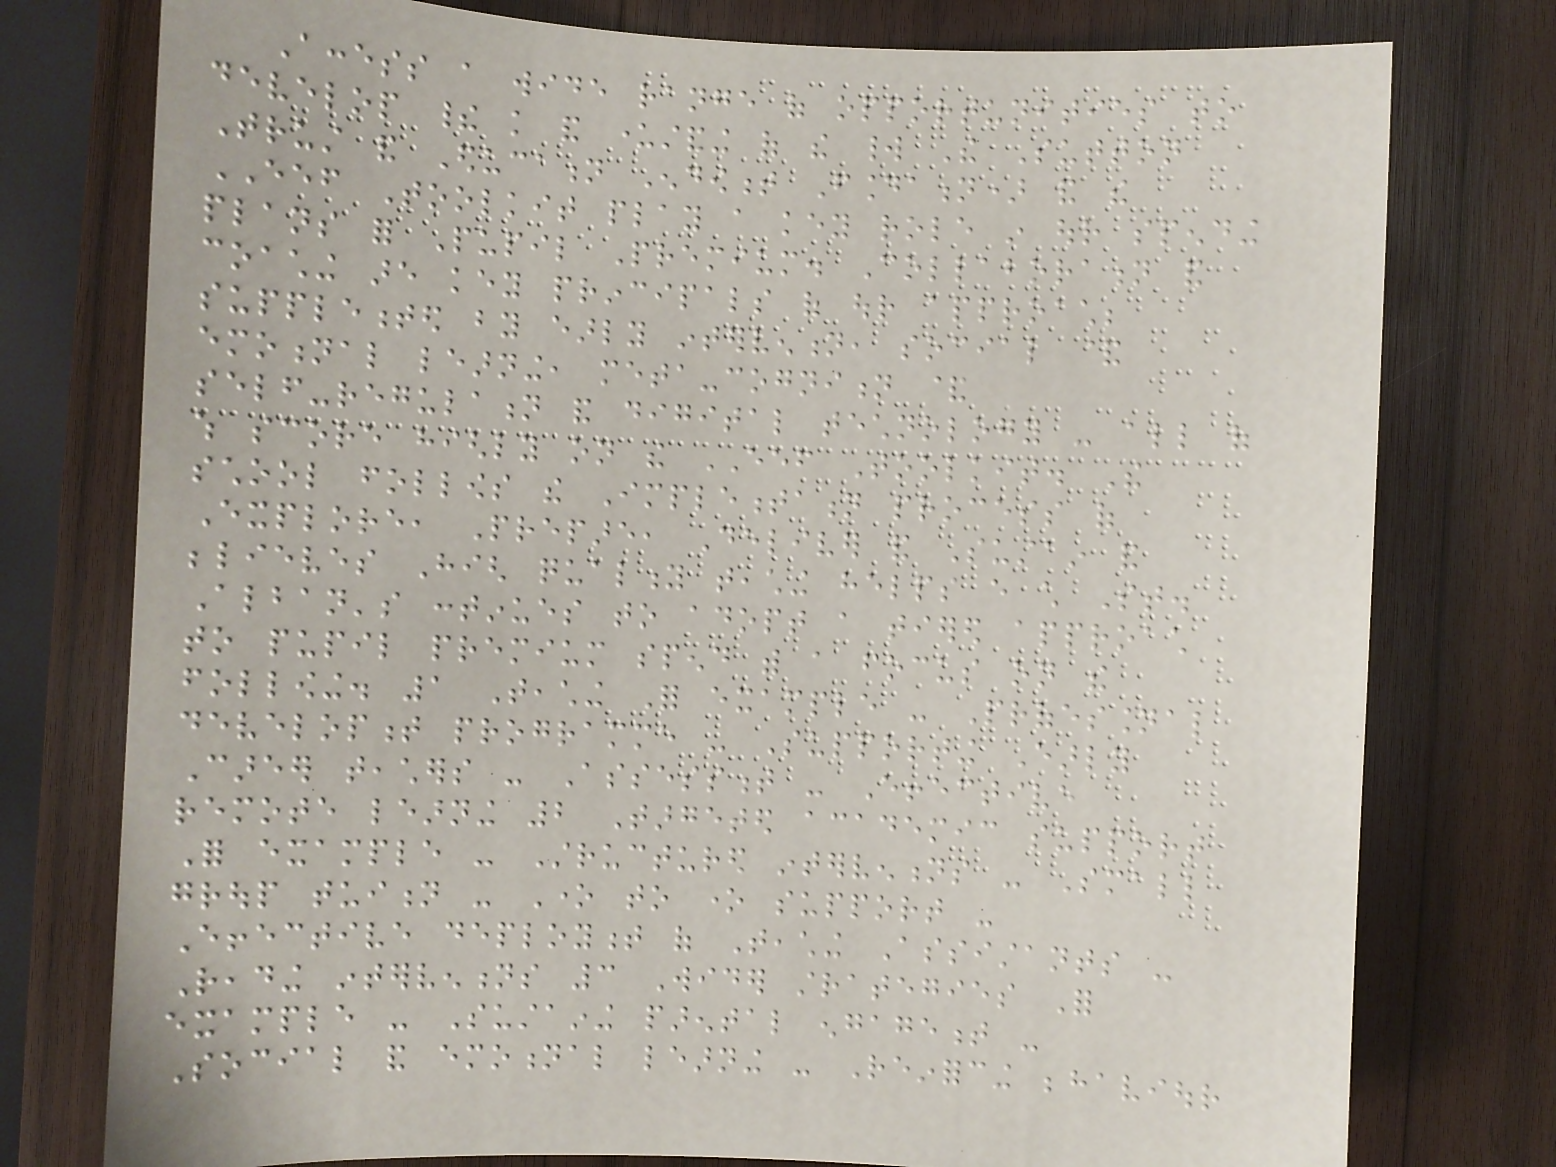Access a wide range of opportunities to
develop their knowledge and understanding of the world The Sutton
Trust and Education Endowment Foundation) and the
EEF Toolkit play a key role in our spending
plans for Pupil Premium. Collaboration and
coaching are key principals of our approach;
supplemented by early intervention, social &
emotional learning, meta-cognition &
self-regulation and digital technology - all of
which score highly on the EEF Toolkit. The
school follows the Implementation process of
Explore, Prepare, Deliver and Sustain and
believes High quality teaching helps every child St.
Alban's continues to adopt a tiered approach
to pupil premium spend with a focus on the
following. 1 Teaching For example - Professional
development programme - Supporting Early
Career teachers - Assessment - Effective
remote learning 2 Targeted academic support
For example - Structured interventions - Small
group tuition - One to one support -
Effective deployment of Teaching Assistants -
Reading interventions 3 Wider strategies For
example - Sustaining parental engagement -
Social and emotional learning - Reinforcing behaviour
